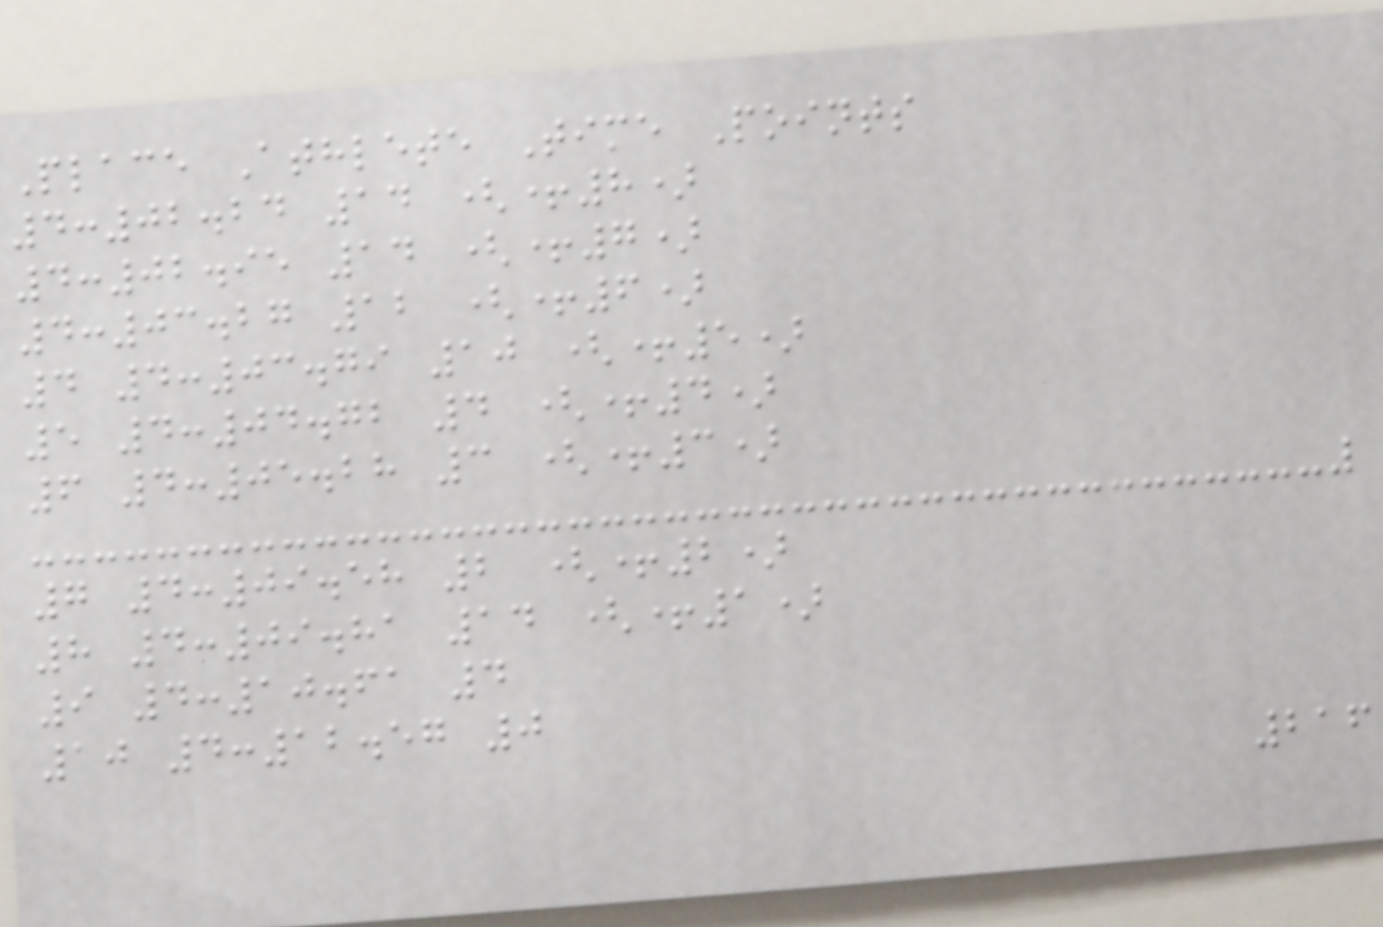Place Athlete Time Points
4:02.24 14 (+8)
4:02.95 14 (+7)
4:03.27 12 (+6)
4 4:03.79 10 (+5)
5 4:04.72 4 (+4)
6 4:05.28 3 (+3)
7 4:09.58 2 (+2)
8 4:09.81 14 (+1)
9 4:10.61 4
10 4:12.57 0
216
